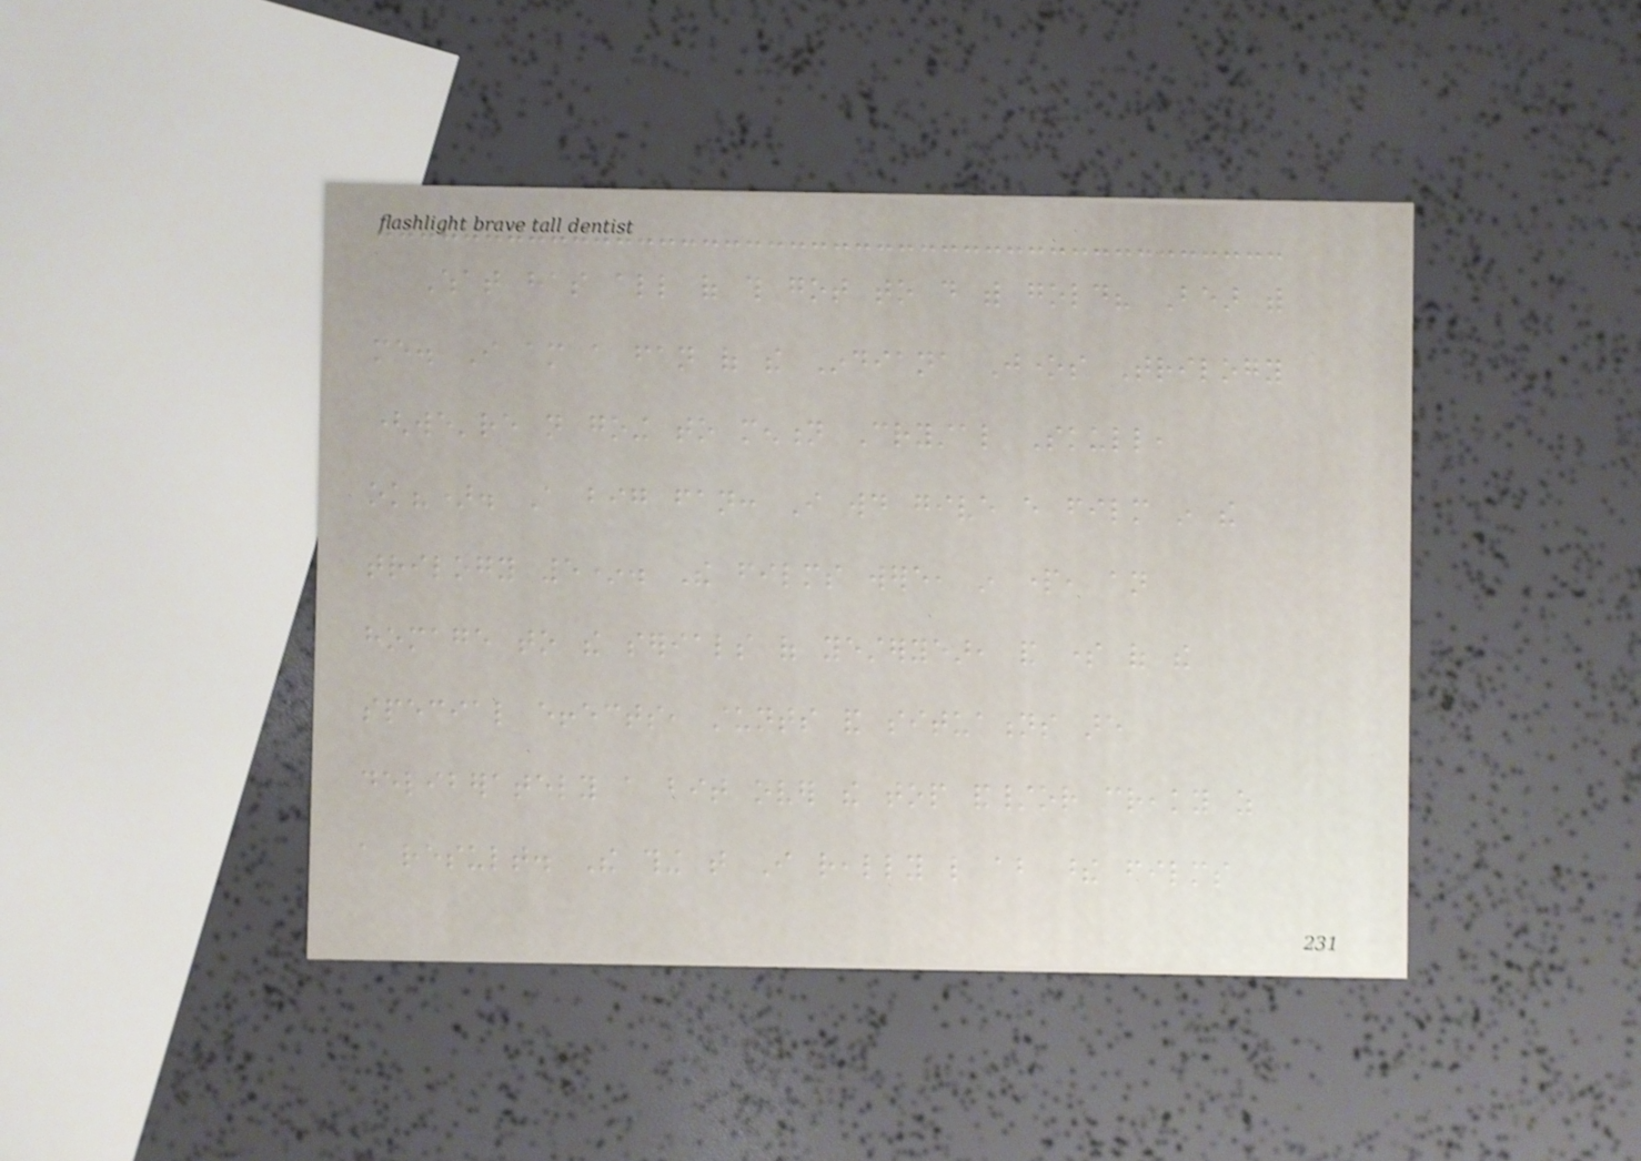What has all of this got to do with gold? Bear with
me. I am a fan of the Indiana Jones Trilogy
(we're not going to mention Crystal Skull,
ok?). A big fan: I would give every film in the
trilogy 5*. The films were, in part, an
homage to the serials of yesteryear, and some of the
special effects, stunts and situations are
deliberately a bit over the top and/or creaky as
a result. The thing that I really like about these films
